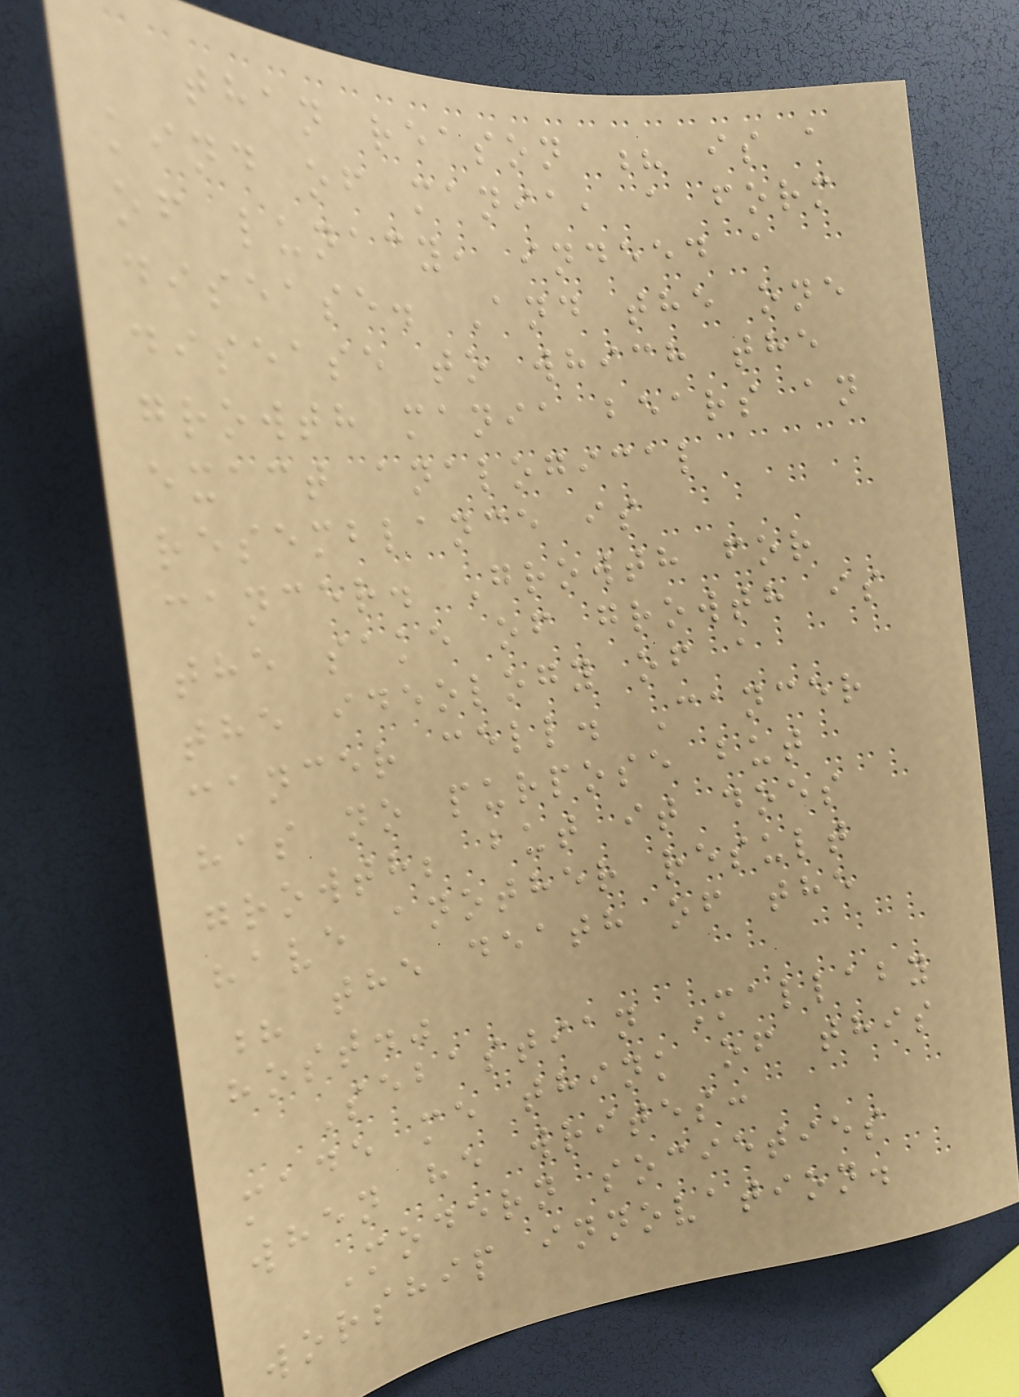than reason ? is a
kind of mania, a form
of lunacy, indeed a
disease. And the one
disease to which the
growth mania bears an
exact analogical
resemblance is
cancer. Growth for
the sake of growth is
the ideology of a
cancer cell. Cancer
has no purpose but
growth; but it does
have another result
? the death of the
host."
Sebastian Mallaby
made me think of this
when he writes:
Modern societies
worship innovation.
